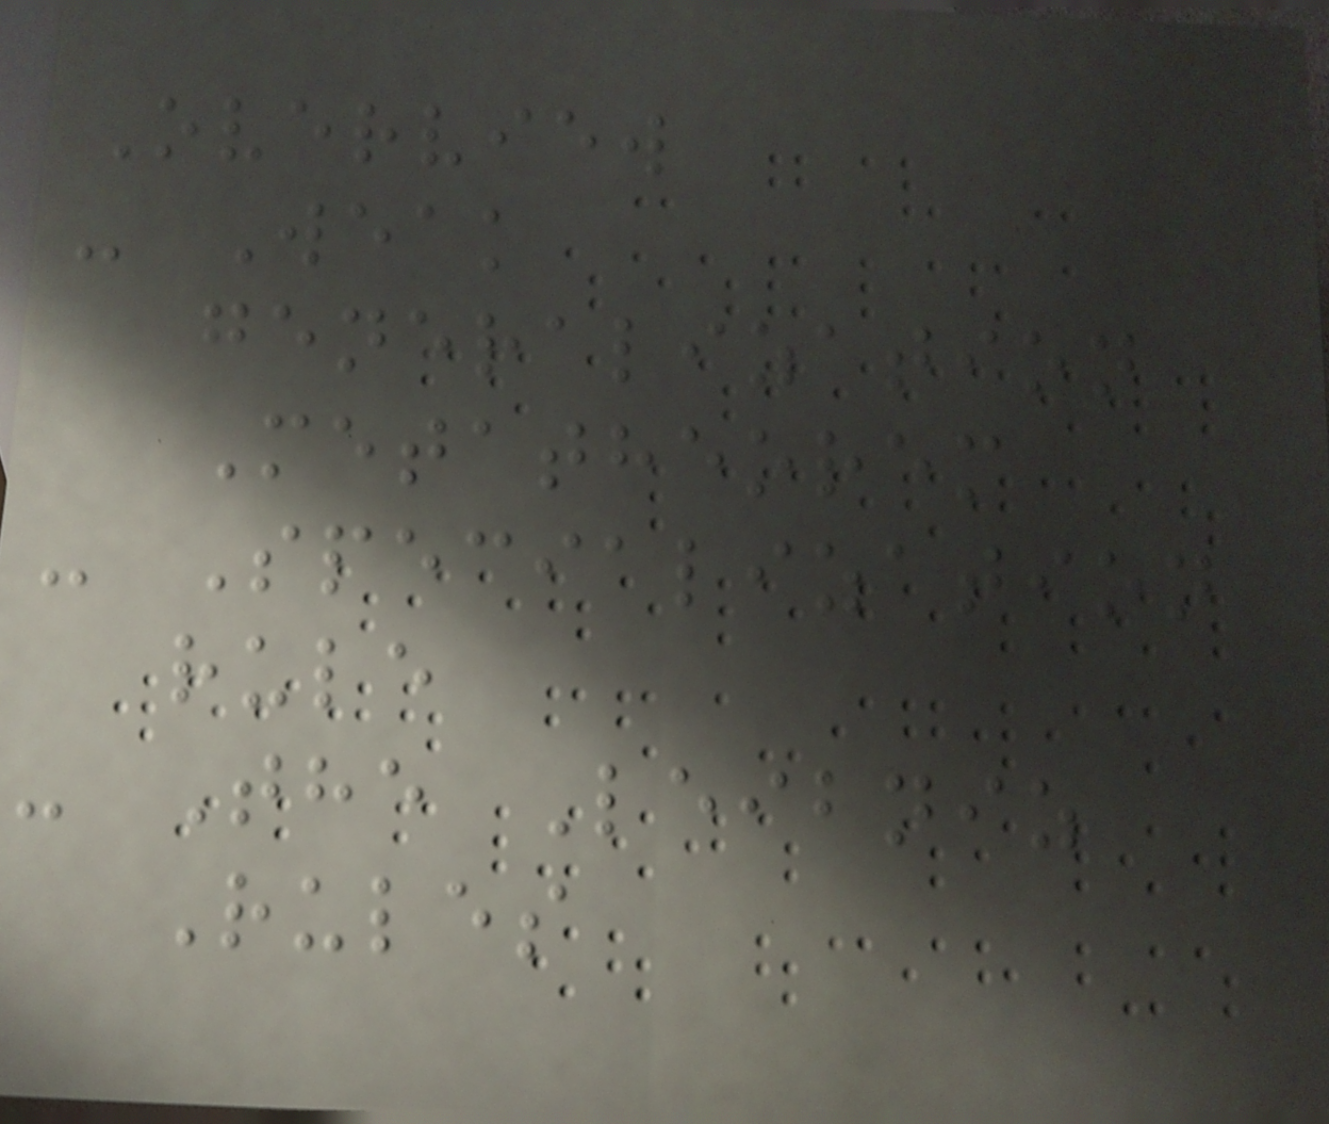Overview
- Weak
generalization
Metatheorem
- Specialization
rule
- The Leibniz
Rules
